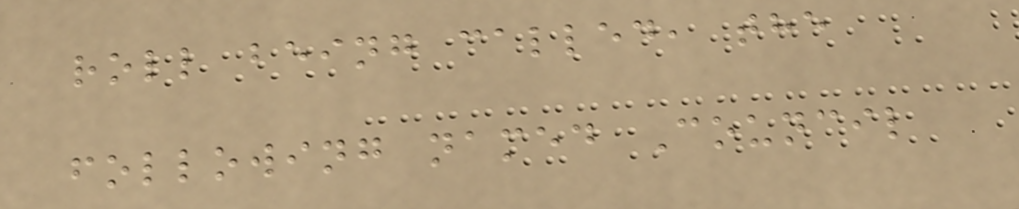roll being called, the
following named Council
